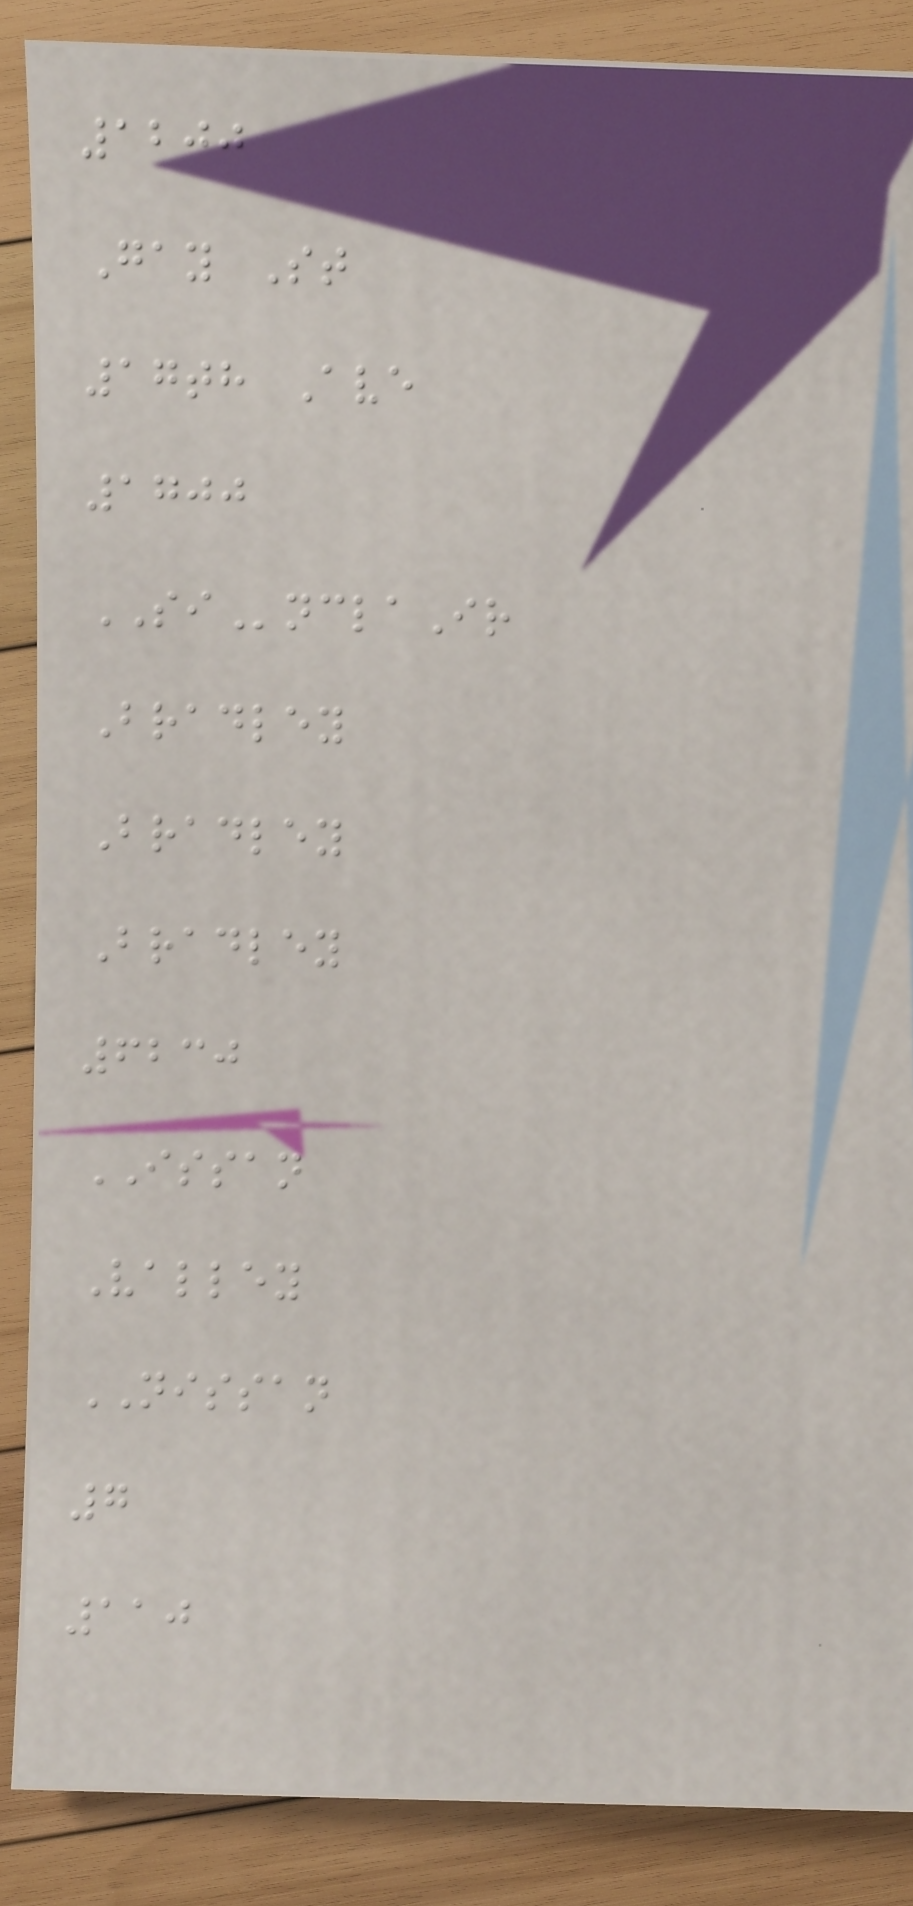1200
Gay St
17th Ave
1700
SInclaIr
Bradley
Bradley
Bradley
6230
ISSAN
Valley
NISSAN
7
110
